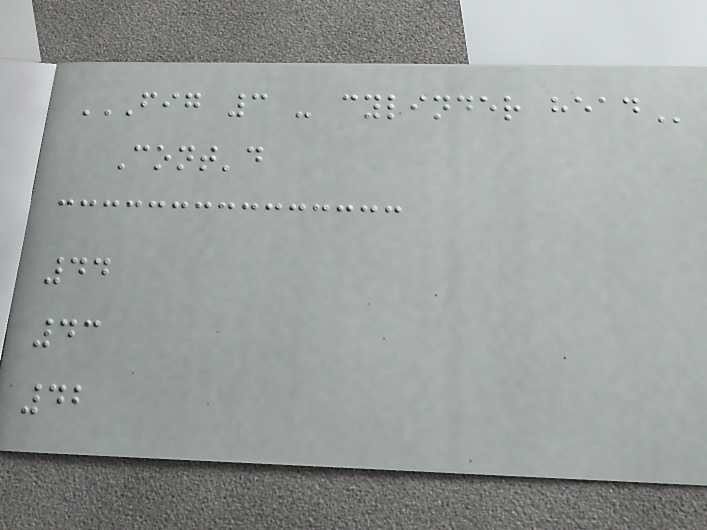FIG 3 - CYLINDER HEAD
Cont'd
44
43
42
